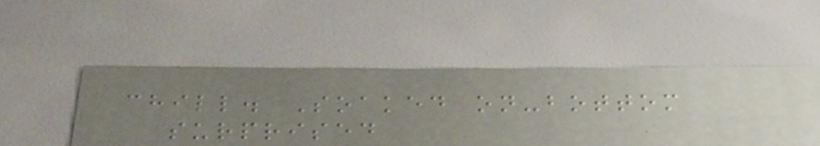chill. Soaked on-bottom
surprised
